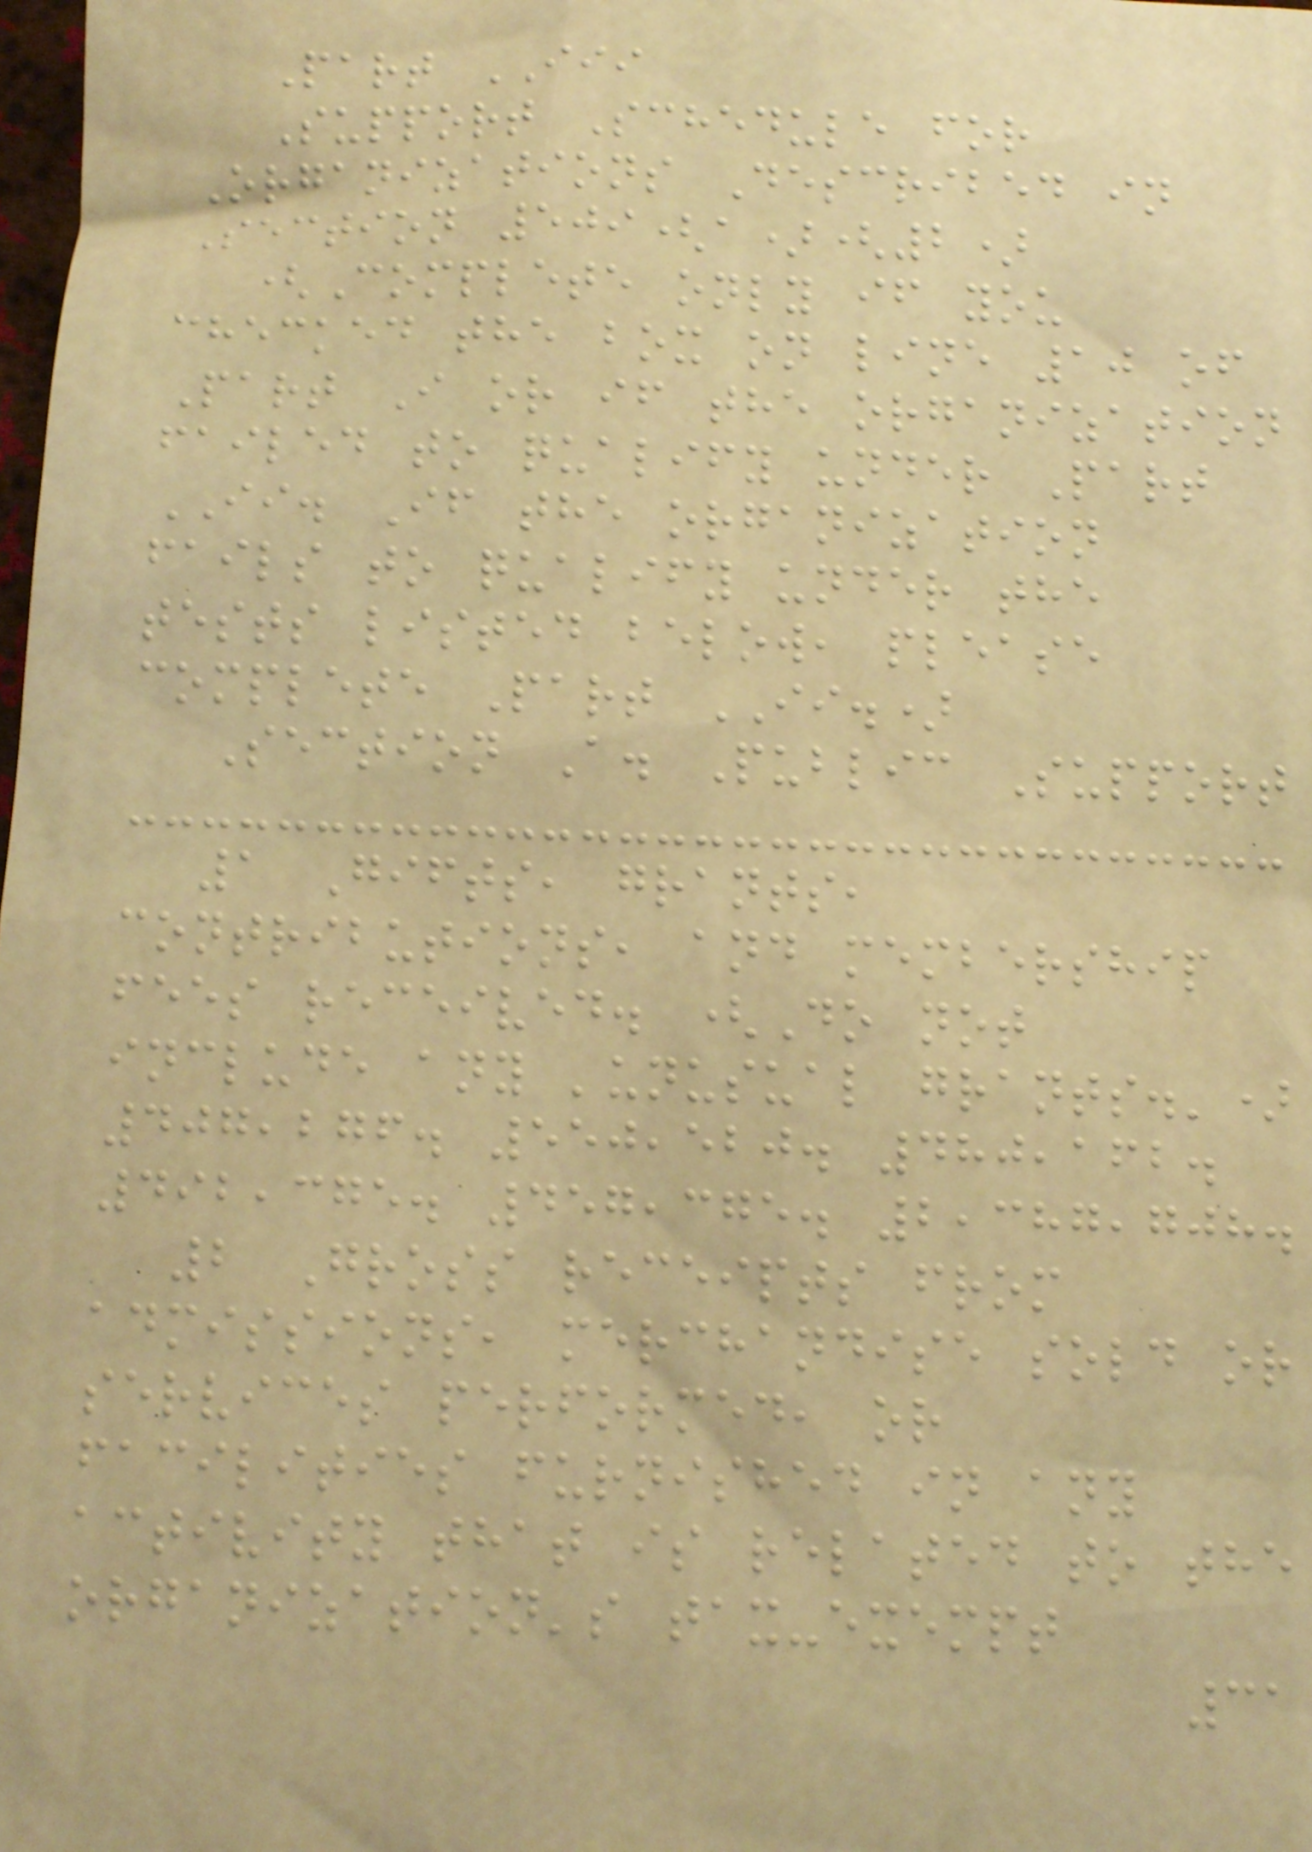Part III
Support Schedule for
Organizations Described in
Section 509(a)(2)
(Complete only if you
checked the box on line 10 of
Part I or if the organization
failed to qualify under Part
II. If the organization
fails to qualify under the
tests listed below, please
complete Part II.)
Section A. Public Support
1 Gifts, grants,
contributions, and membership
fees received. (Do not
include any 'unusual grants.')
407,276. 550,520. 480,162.
492,375. 457,375. 2,387,708.
2 Gross receipts from
admissions, merchandise sold or
services performed, or
facilities furnished in any
activity that is related to the
organization's tax-exempt
31
